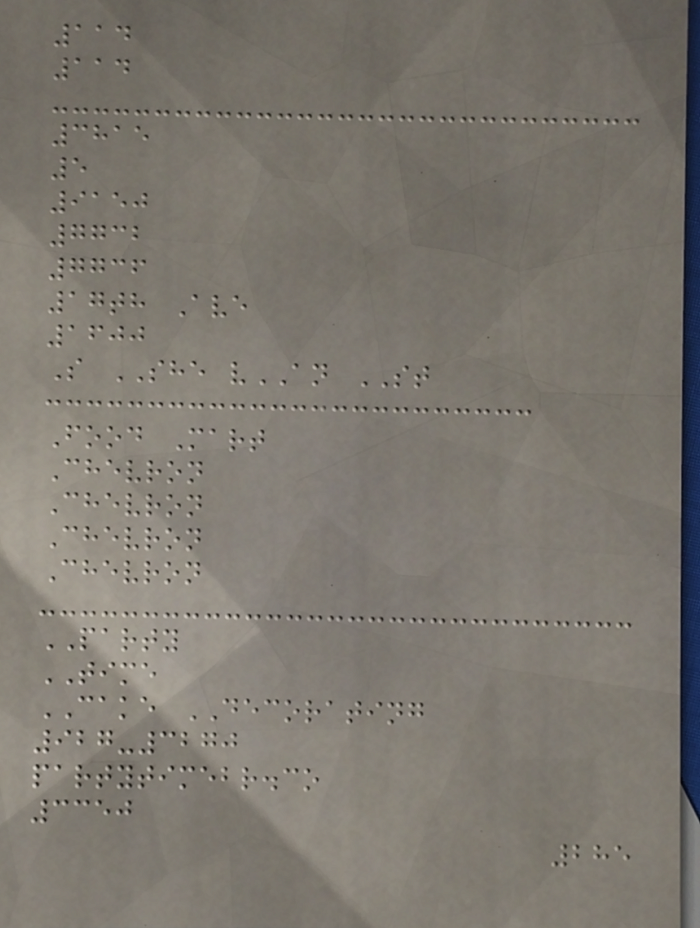114
114
3815
5
9150
7732
7736
17th Ave
1600
S SHE vAN ST
Food Mart
Chevron
Chevron
Chevron
Chevron
PARTY
TIME
CAKE DECORATING
927-3270
partytimebr.co
3350
285
